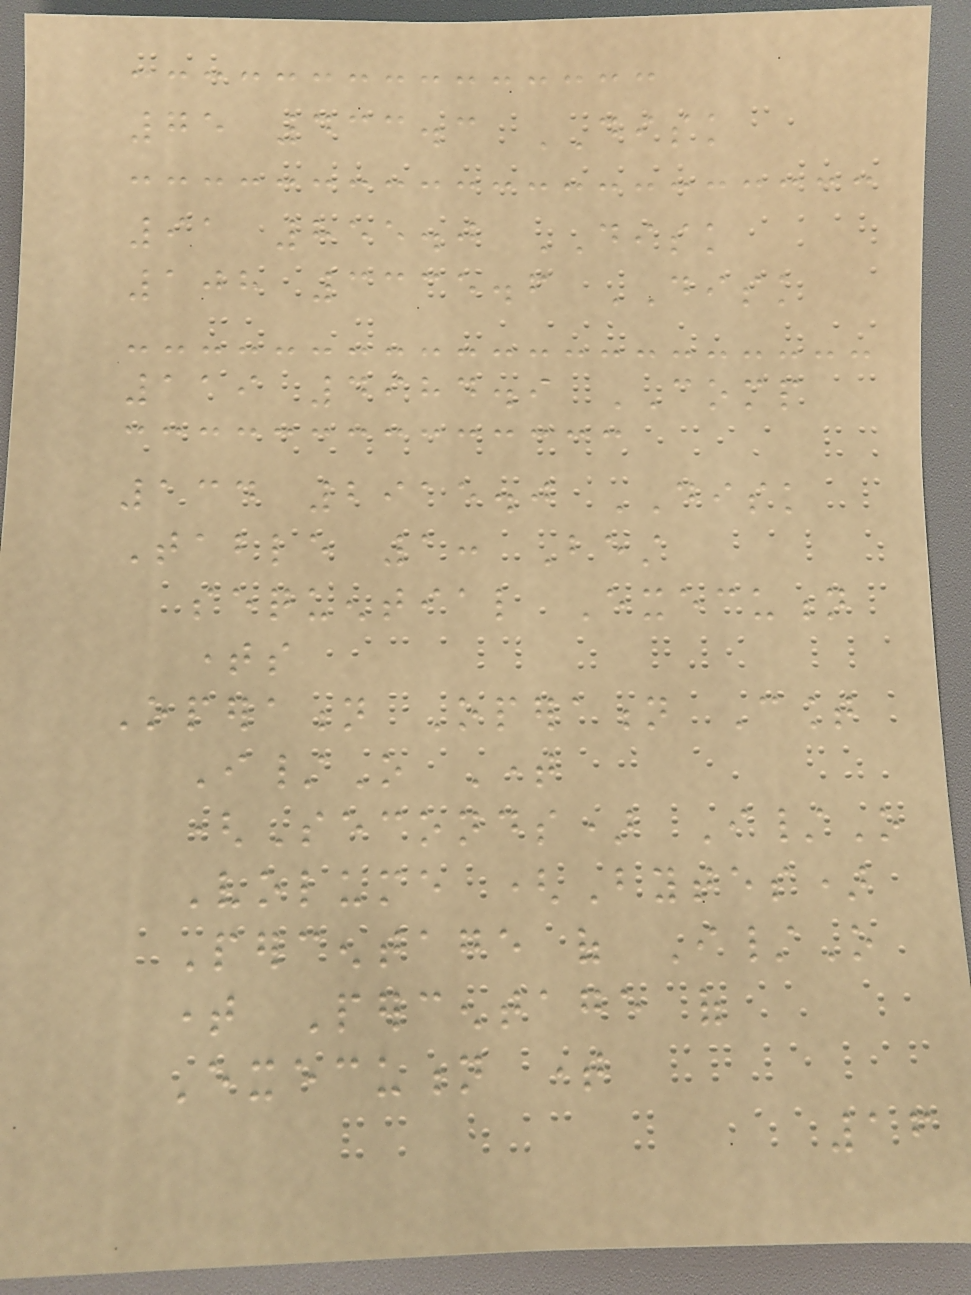75 433.3 DISK
91 855.0 DISK
108 3335.6 DISK
119 4984.9 COMP
134 2915.0 DISK
Table 1: Best
sequential Execution
times
Operation Operation Count
I/O Time
(Seconds) I/O
Volume (Bytes)
Percentage of I/O
time Percentage of
Execution time
16
